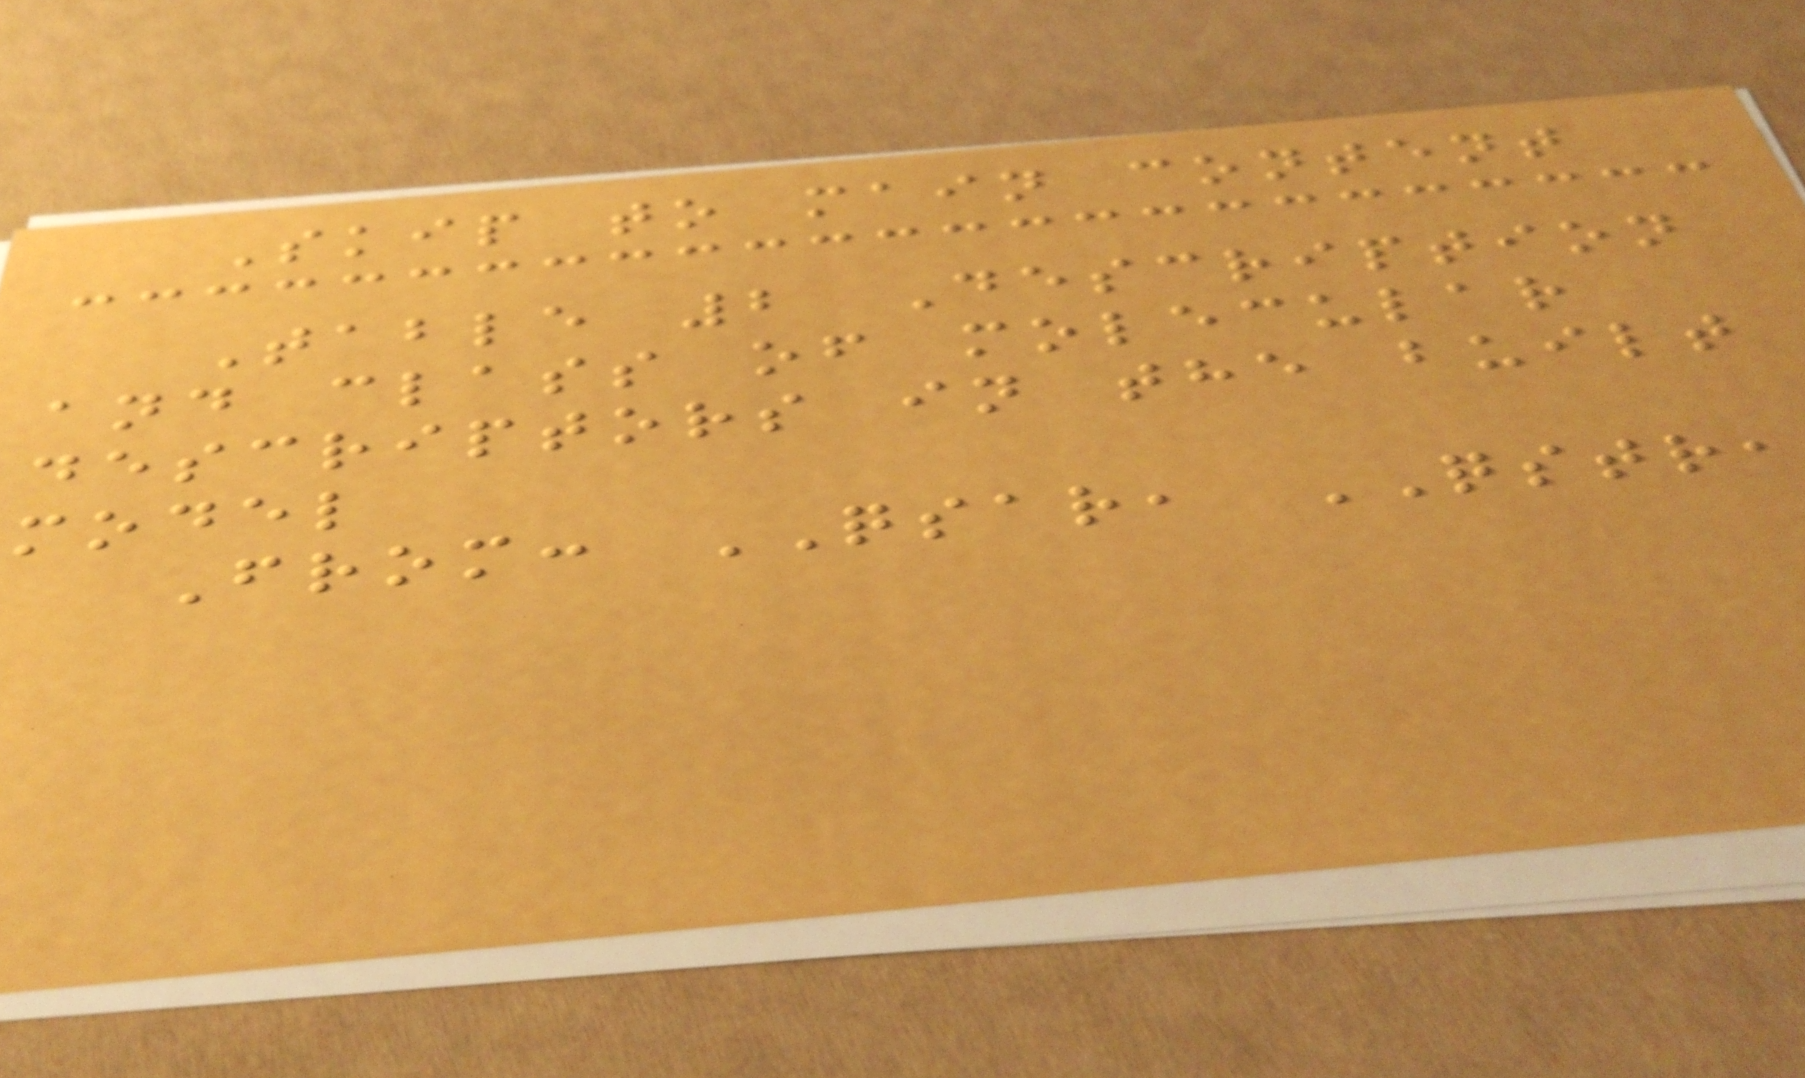Skip to main content
Table 2 Description
and class of molecular
descriptors in the built
model
From: QSAR, QSTR,
